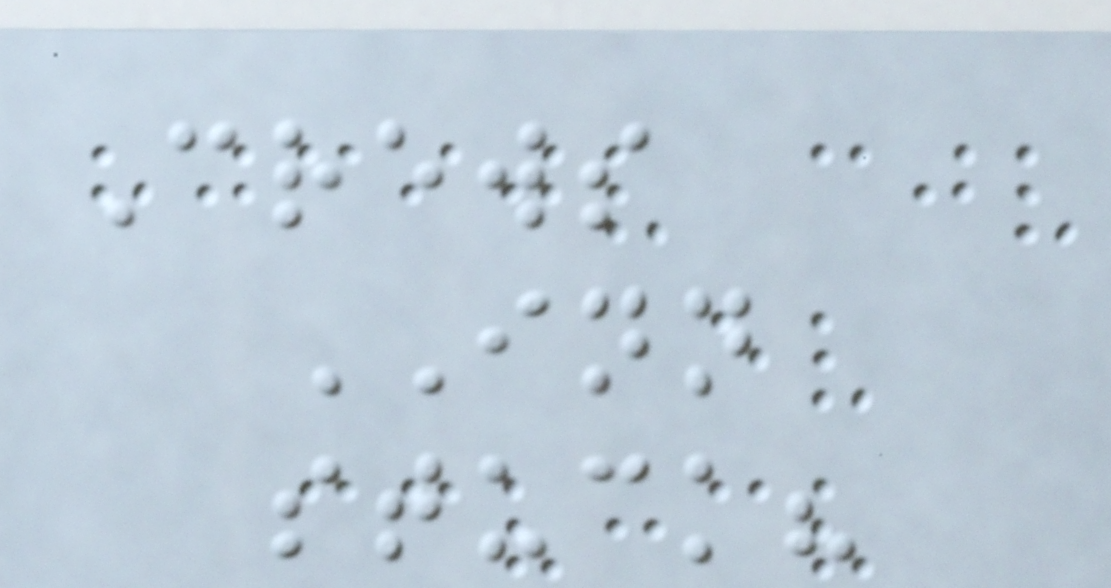Crews
INN
stuck?
